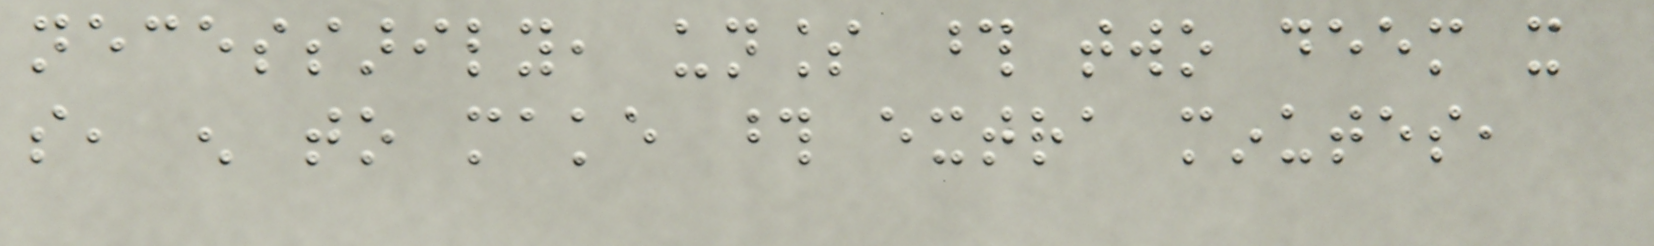necessarily, unless those two deem it
so, enough to make those extra minutes,
